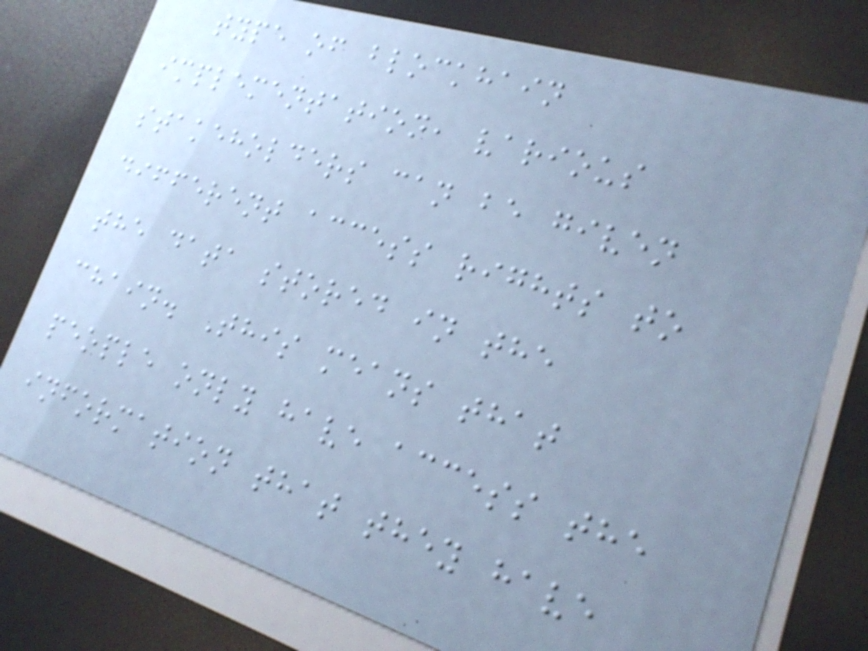type of blockhain
implementation, various
stakeholders can be given
different access rights to
the data stored in the
chain. This means that
people only have access the
information that they have
